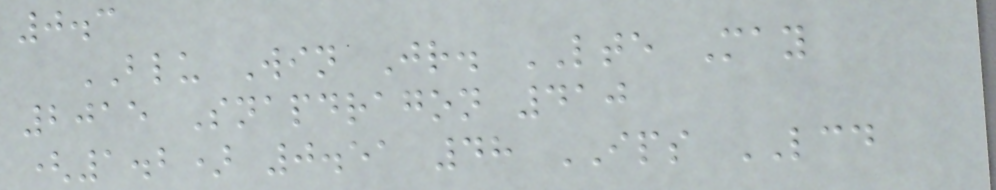0.3
BLU Win Jr. LTE May
2015 Snapdragon 410
(1.2) 0.51 48 IPS LCD
